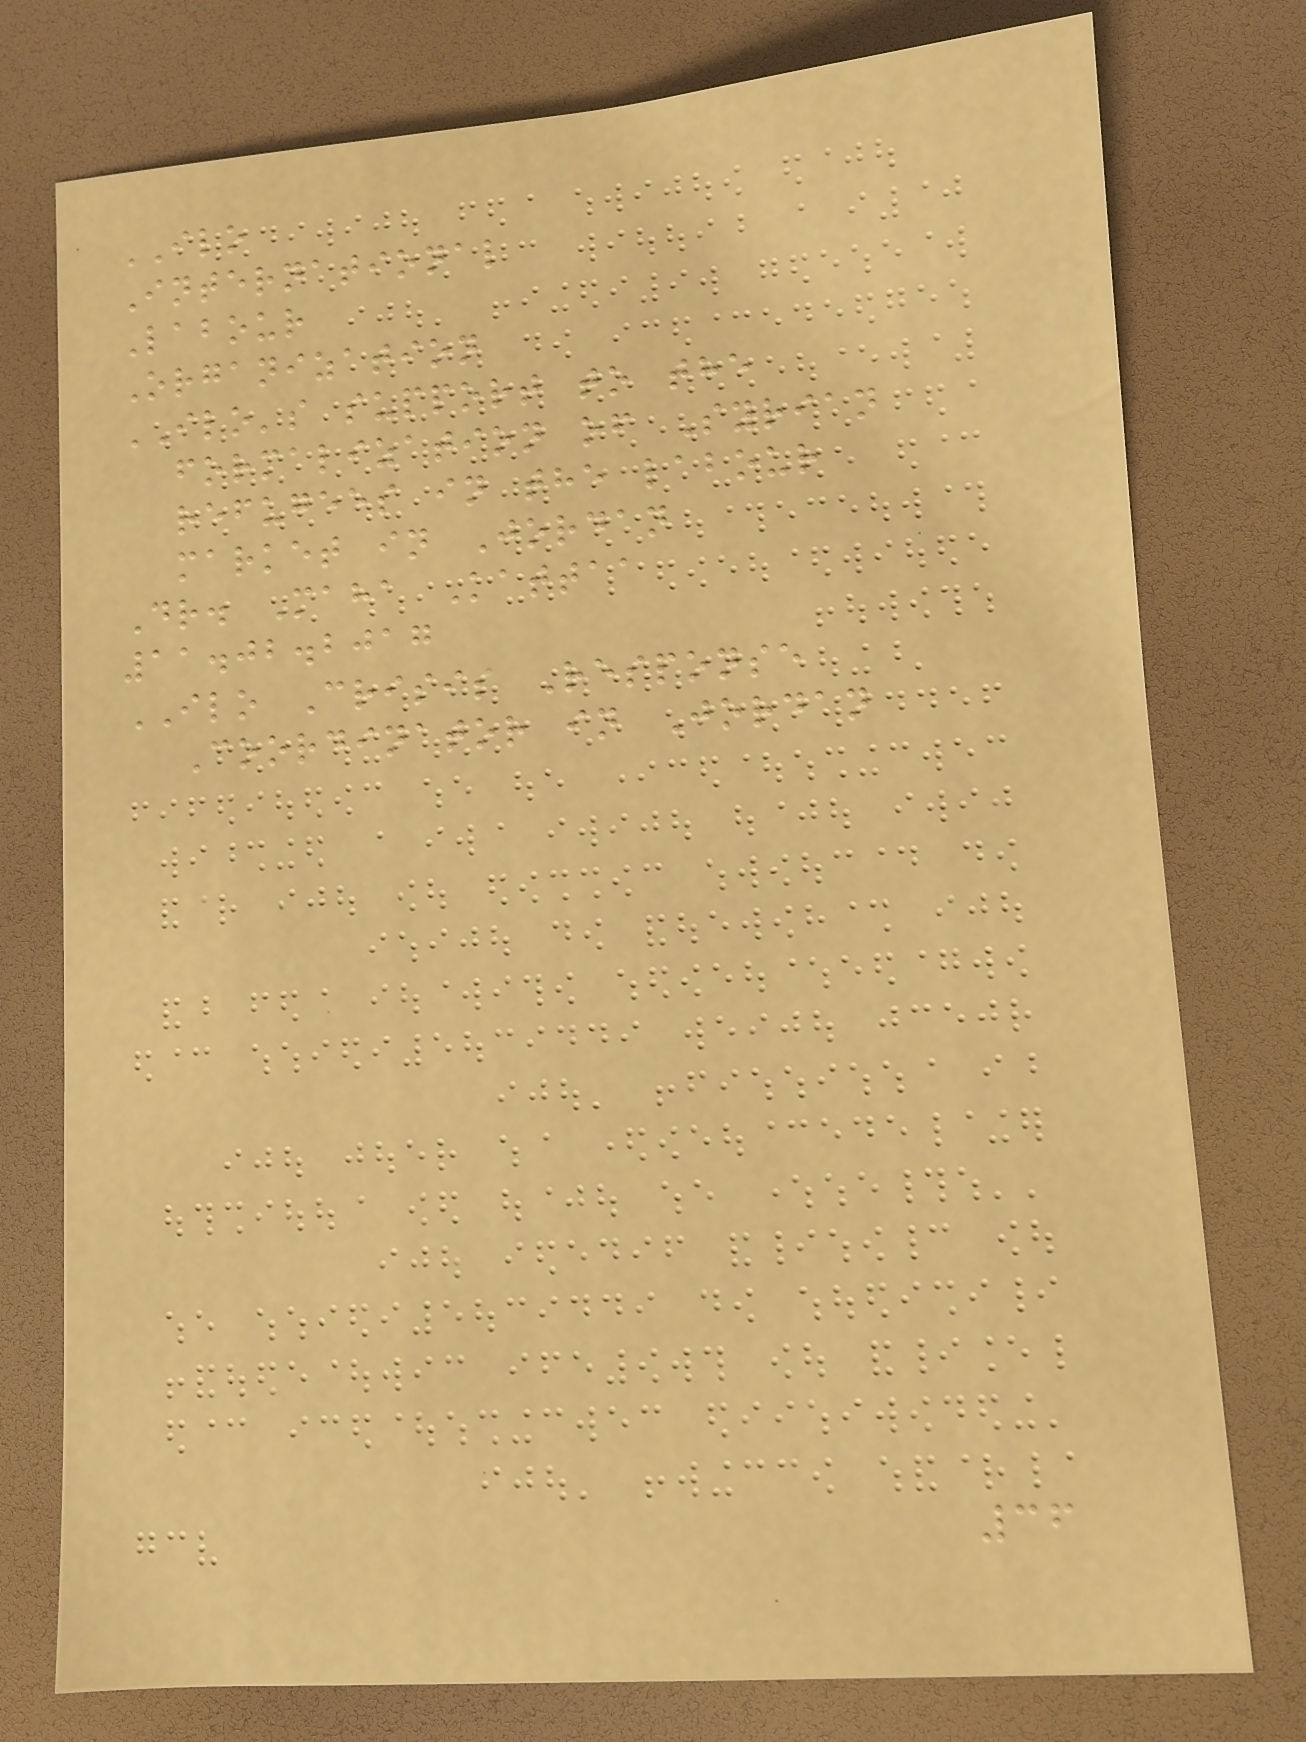ILO
International
Labour
Organization
ILO's support to the
formalization of Syrian
refugees in the labour
market in Jordan
Dr. Maha Kattaa
11.02.2017
ILO Crisis Response
Coordinator in Jordan
36
